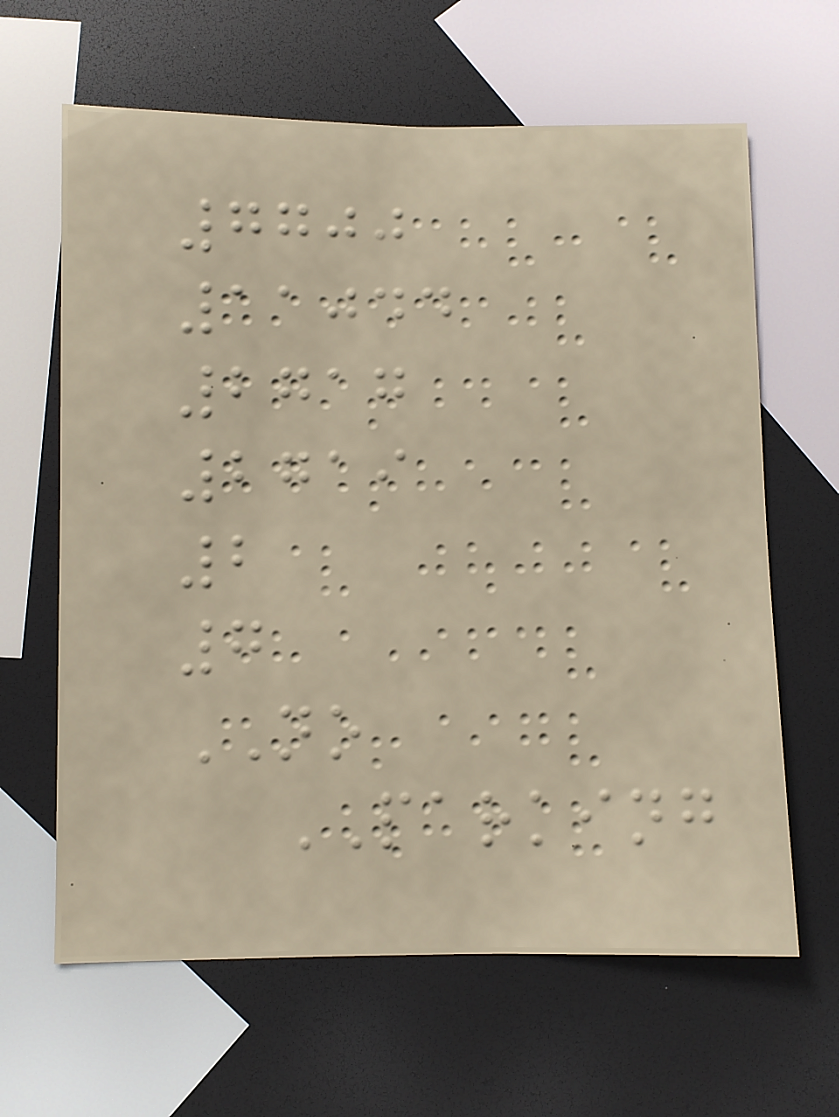7700
11044
2717
2719
2
7
NO
PARKING
